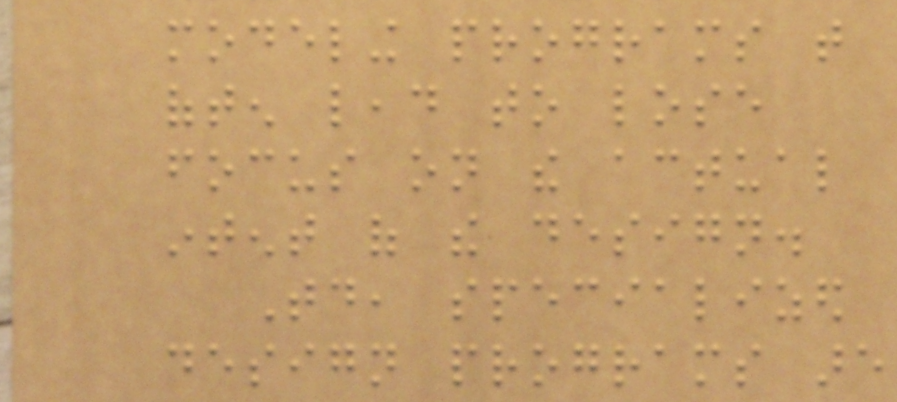modeling programs that
often lead to lose
focus on the actual
intent of the design.
Today, specialized
design programs are
